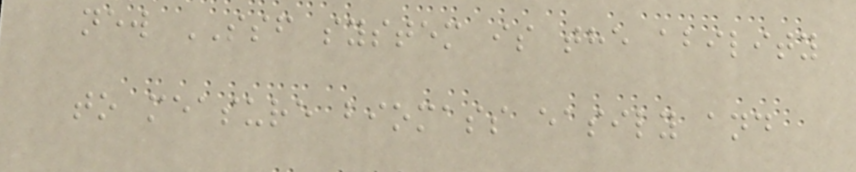new SSF system is the ability
to measure biomass easily and
